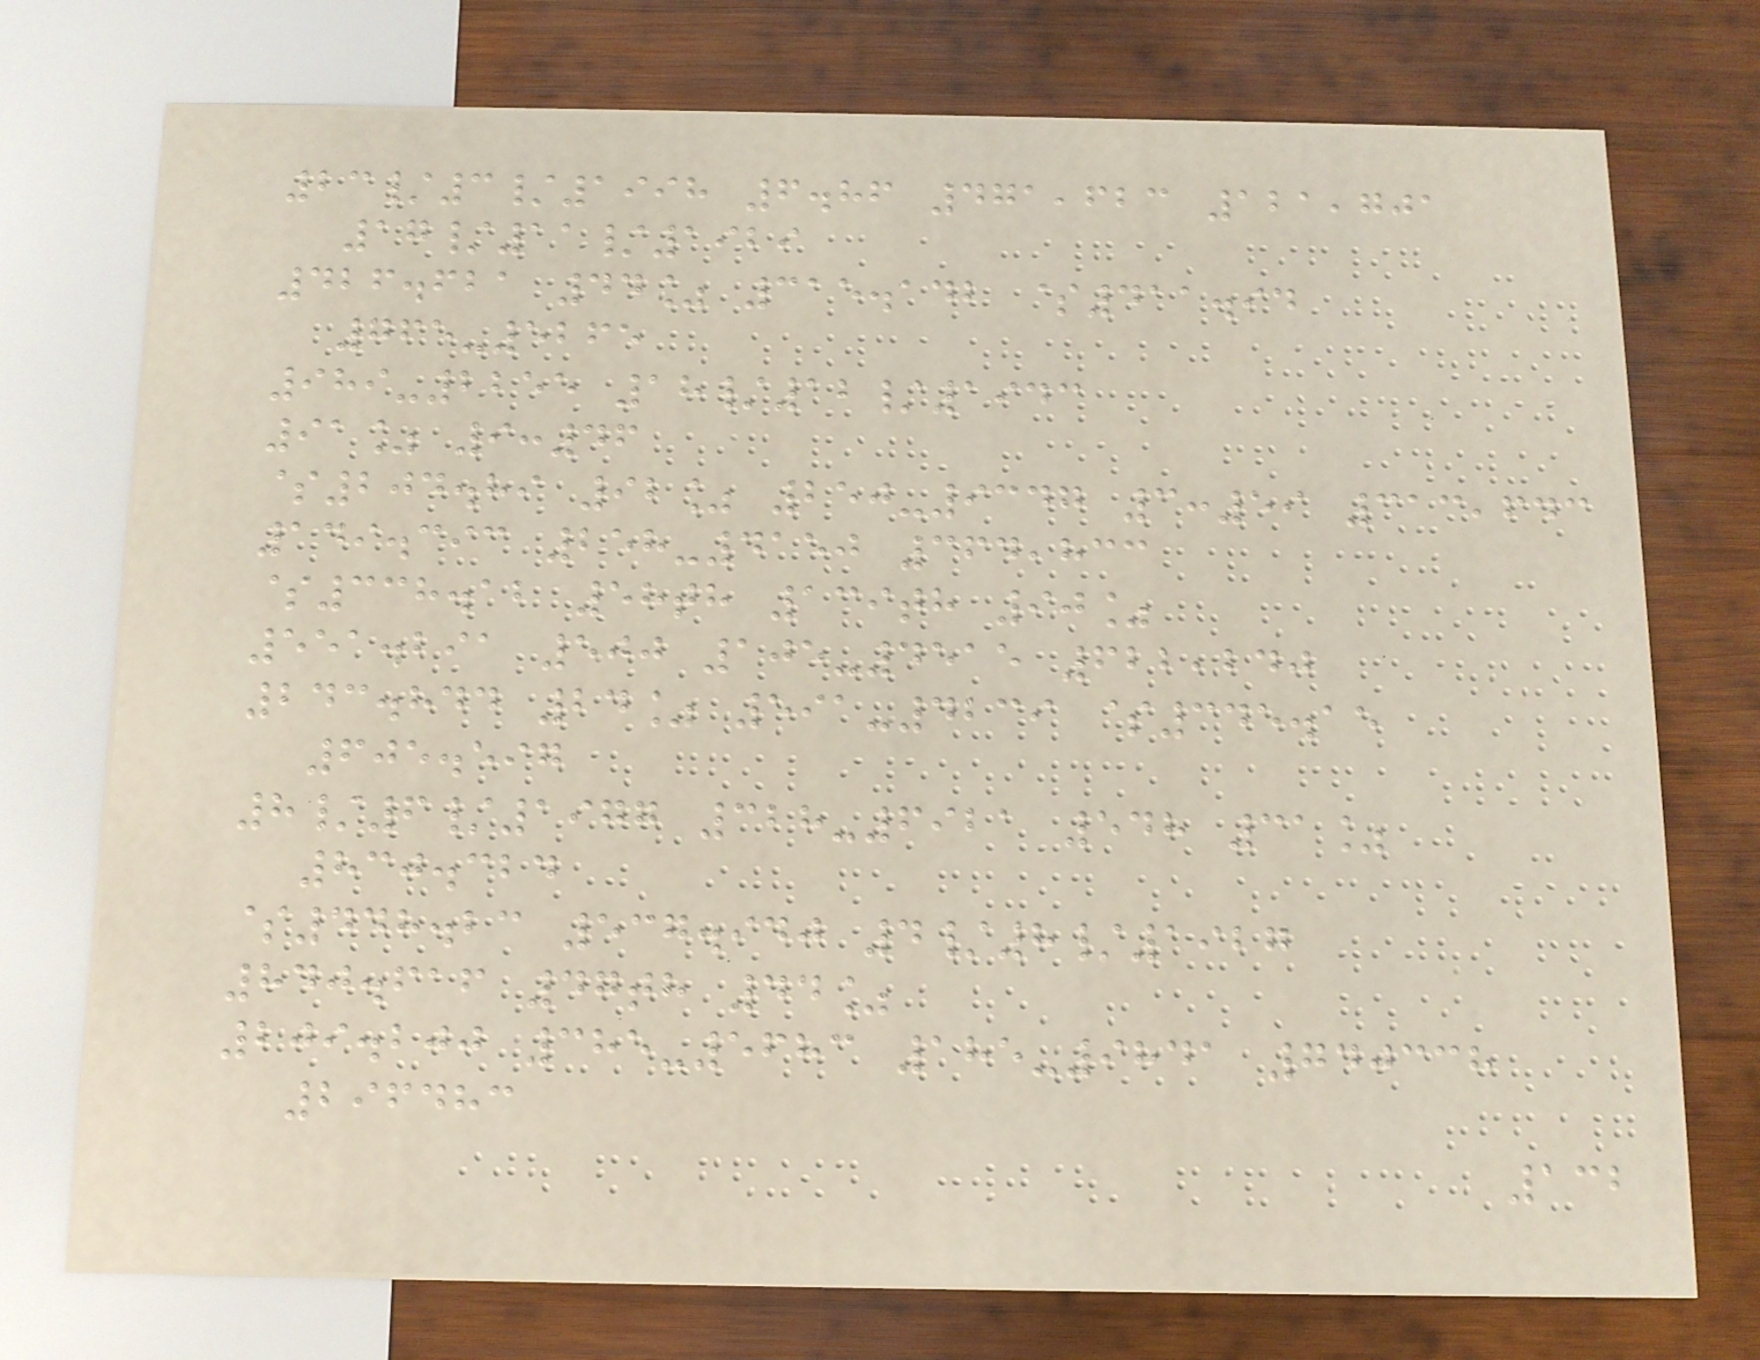23/3/1998 6.86 471,623 121,701
17/11/1929
426.621 44% 315.142 $411.94
765-5265
989-2255 18/12/1943
91% 9:46
$204.89 92% 250-9347 3:59 313,643
149.393 258-4150 364,833
$338.12 58th 139th 90%
551.291 500 105-4515 622,240
243.844 24% 591-4239 $345.15
605.597
8/6/1977 328-6921 548 31%
830.324
$448.23 537.940 4/8/1927
840.616 47th 44%
209.200 385-5683 185-9841 740338
296483
132
